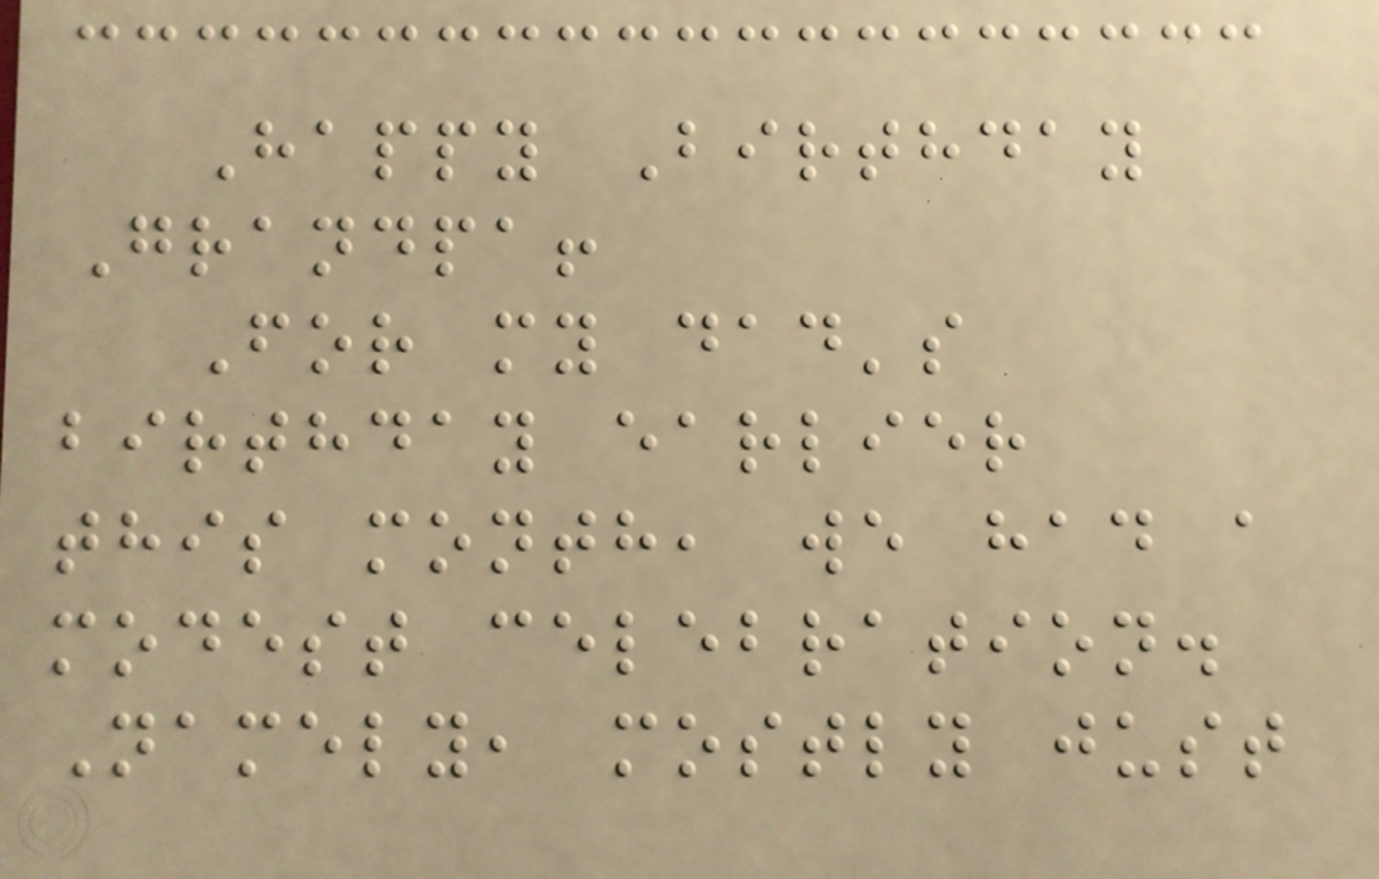Happy Birthday
Grandpa!
For my dad's
birthday earlier
this month, we had a
modest celebration.
Namely, mostly just
